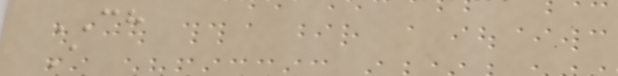CH
A
